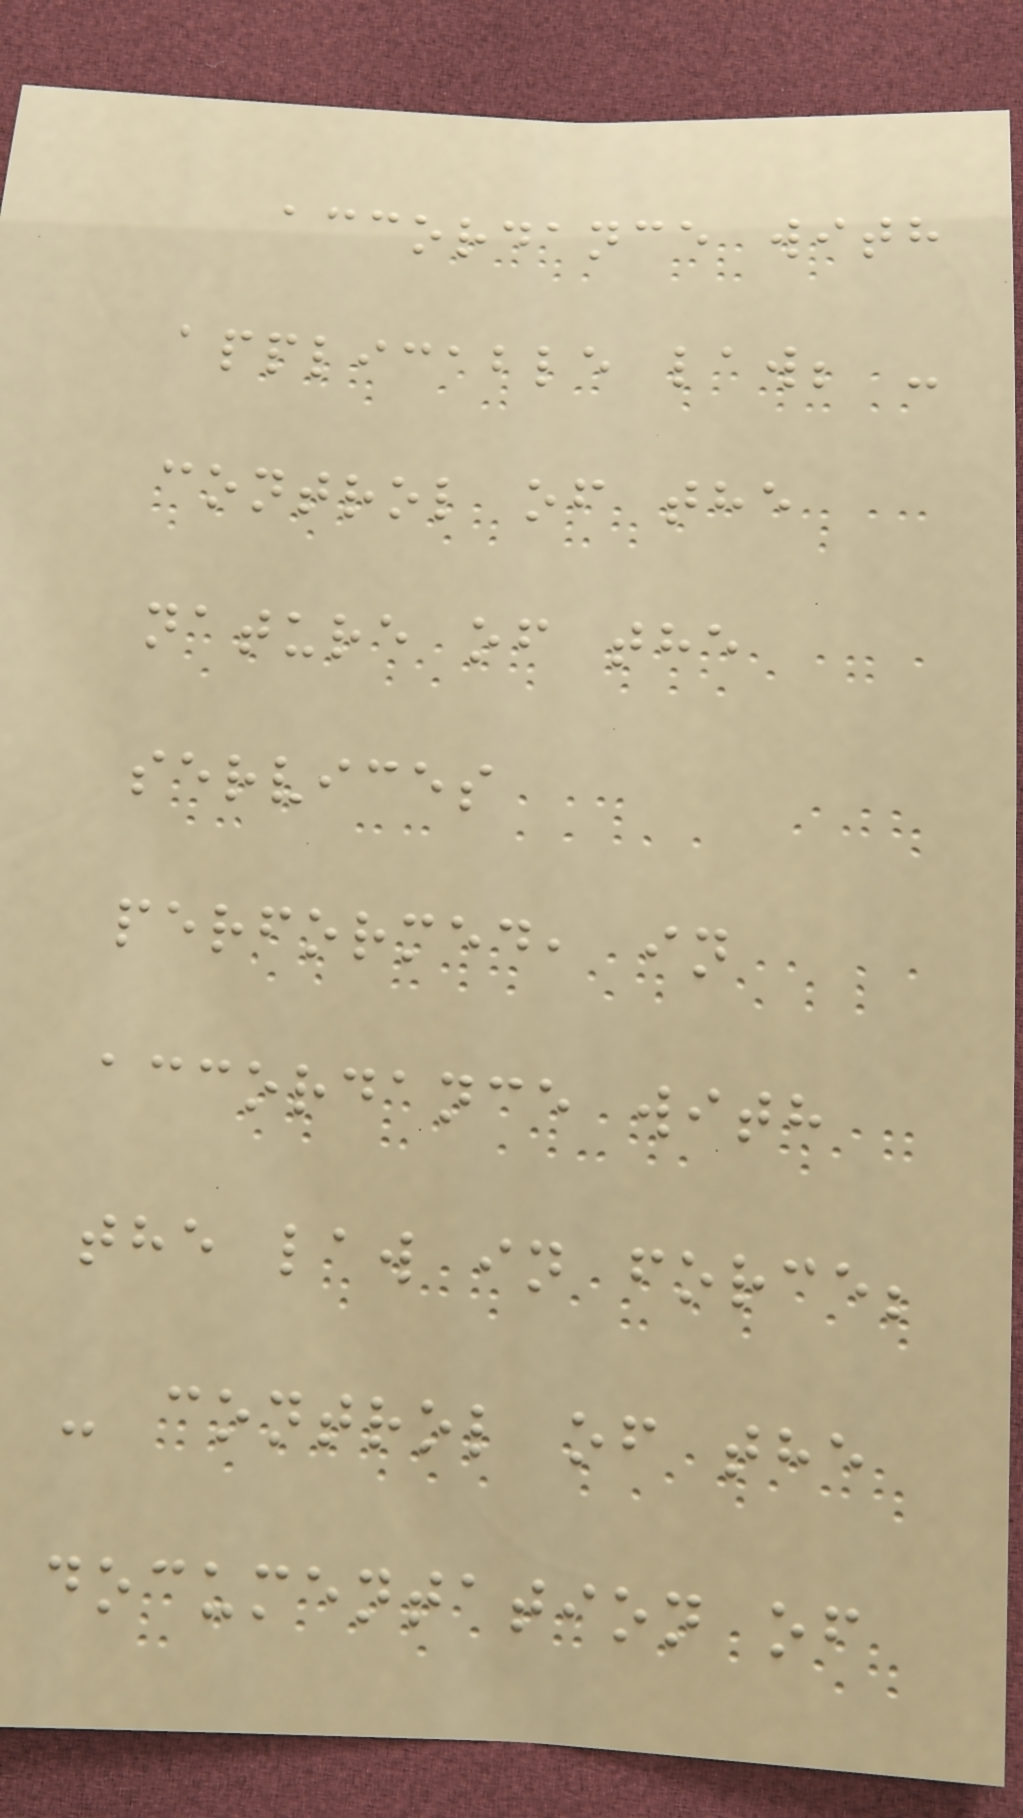accordance with
applicable law; -
control of the
nature of the
services
performed, in
accordance with
the law in force;
- control of the
documentation of
